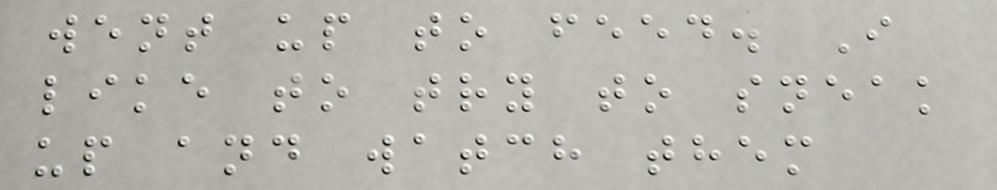went up to feed. I
like to try to sneak
up and watch them
